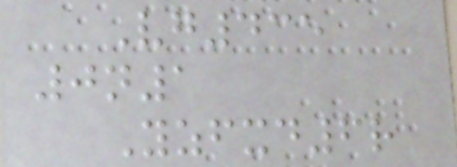Vg435
0n1
Yzfxd6r
